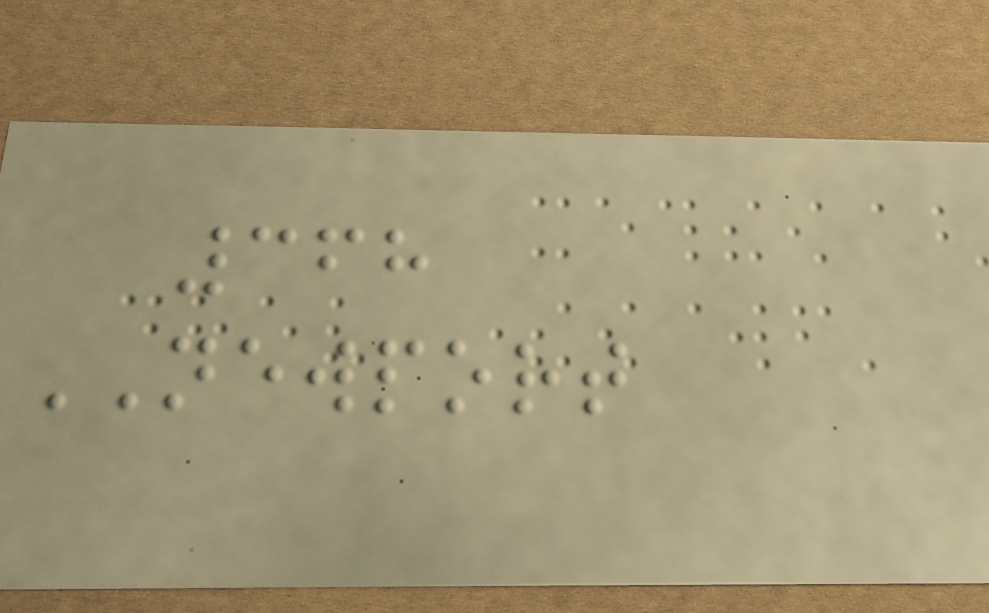368
NEWPORT
